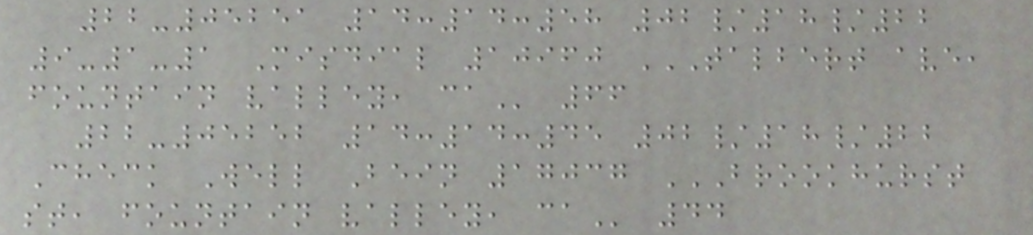22-05251 14:14:58 02/18/22
9-1-1 Misdial 10960 TALBERT AVE,
FOUNTAIN VALLEY, CA 66
22-05252 14:14:45 02/18/22
Check Well Bein 17037 BROOKHURST
ST, FOUNTAIN VALLEY, CA 44
